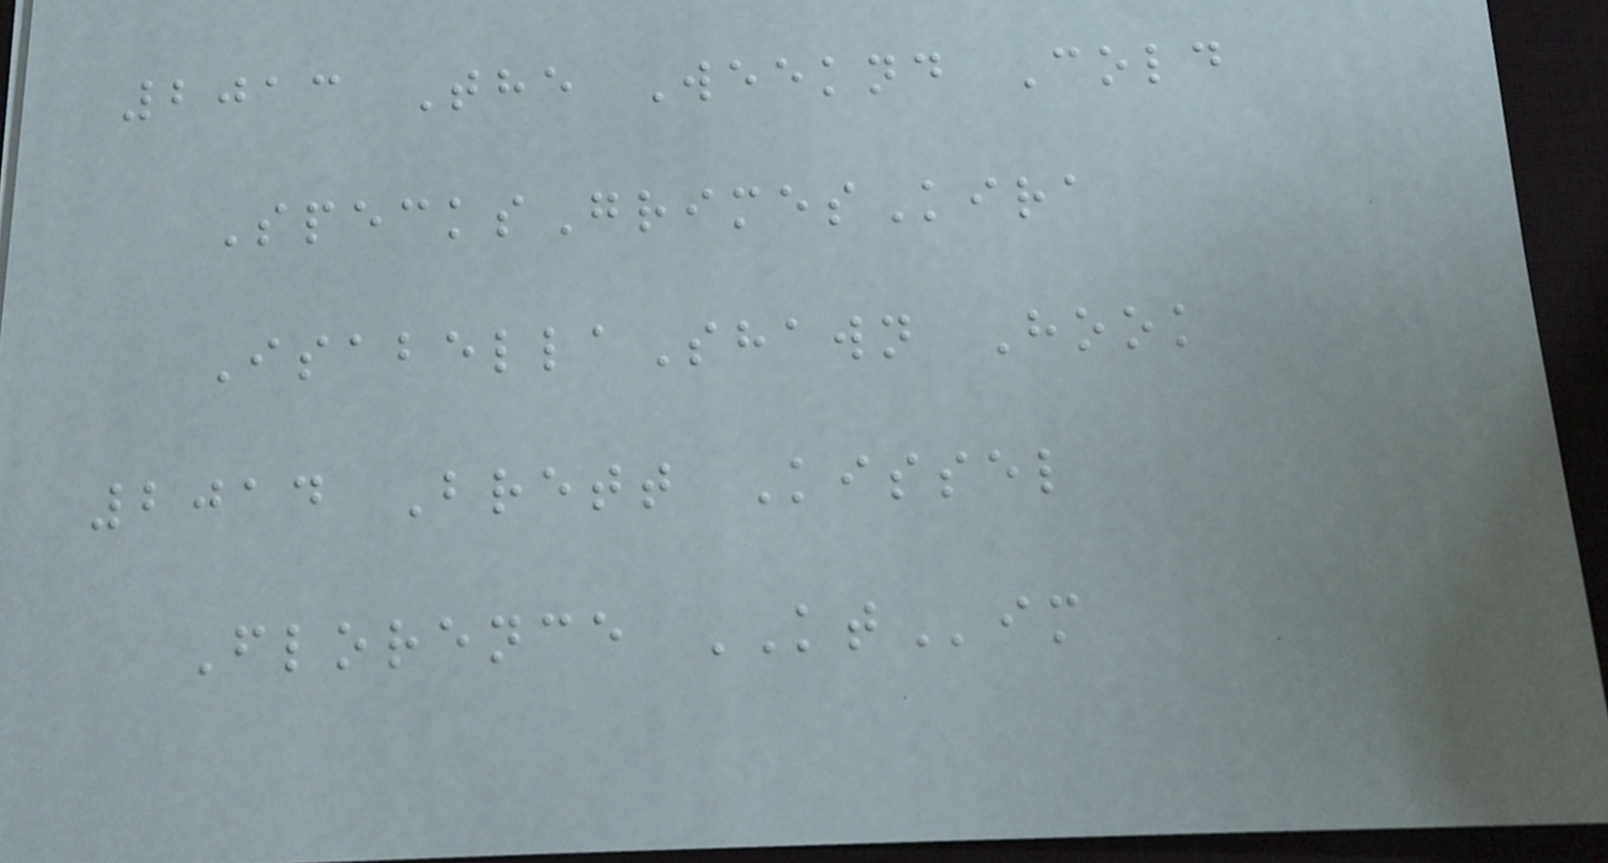2013 The Weeknd Cold
SpecksGrimesKira
IsabellaShawn Hook
2014 Brett Kissel
Florence KTim
